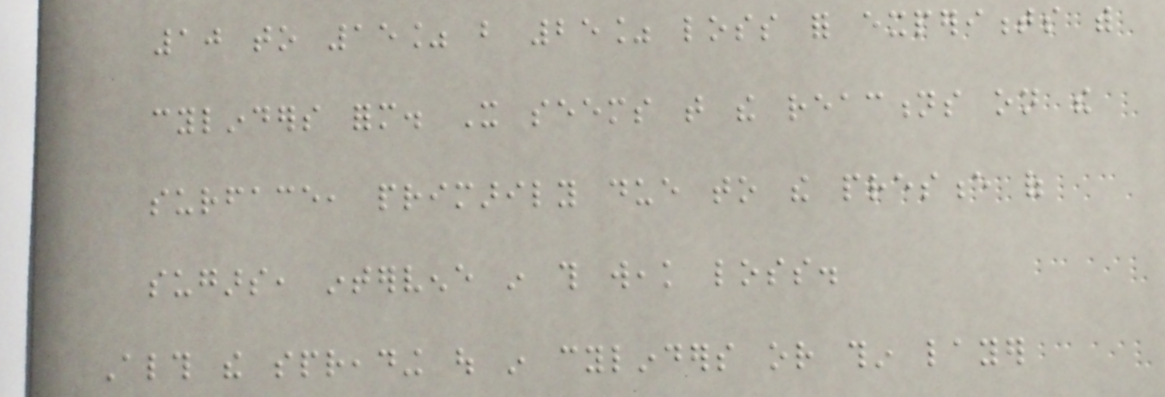10 to 15% but 25% loss for experiments with
cylinders form. It seems that the reactions on the
surface, primarily due to the presence of
sugars, intervene in this weak loss.
Although the spreading out in cylinders or thin layer
